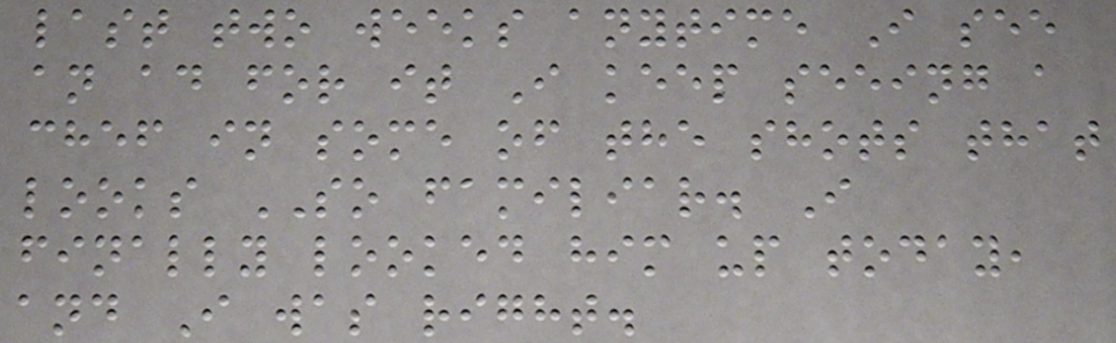last two weeks anytime I see
an ad for it I keep seeing a
chef in some of the shots that
looks SO familiar. I
finally looked him up today,
and I was right.
